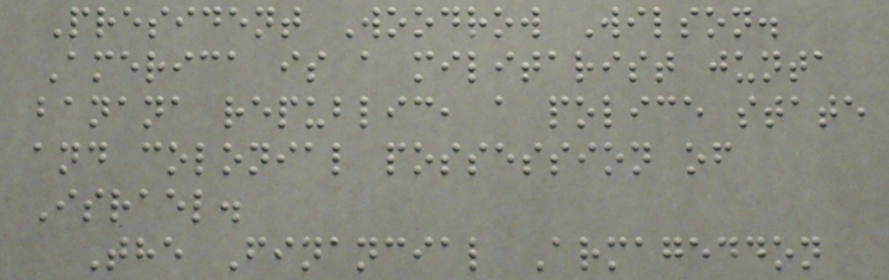President Woodrow Wilson.
America is a militarist junta
banana republic, a police state
and colonial possession of
Israel.
The Financial Armageddon
